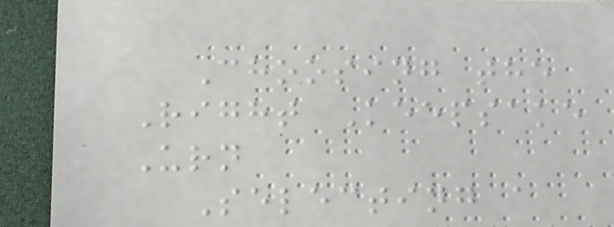Choosing the
Right Keepsake
Urn
Selecting a
